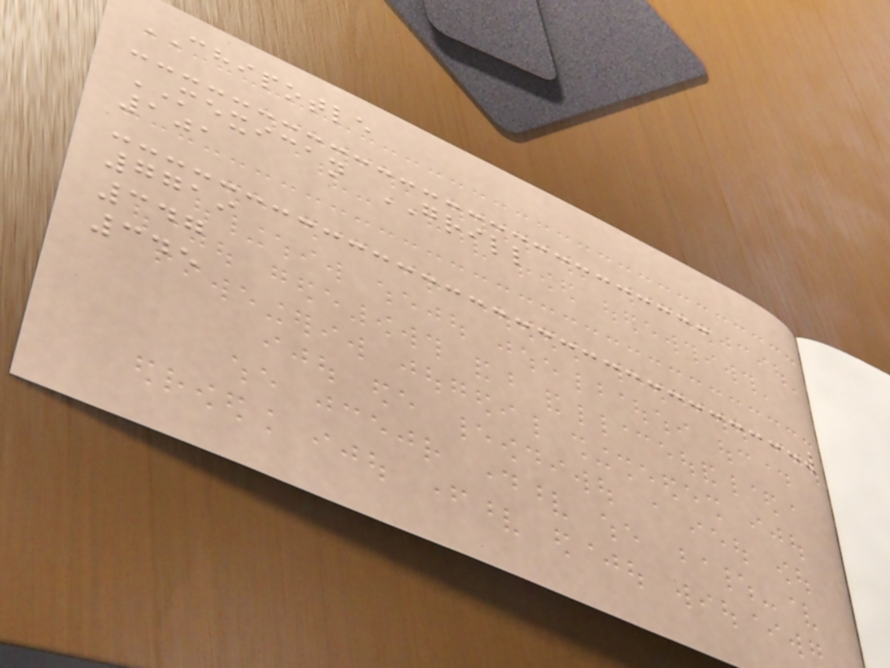CHIPOTLE
MEXICAN GRILL
101
7719
347
345
